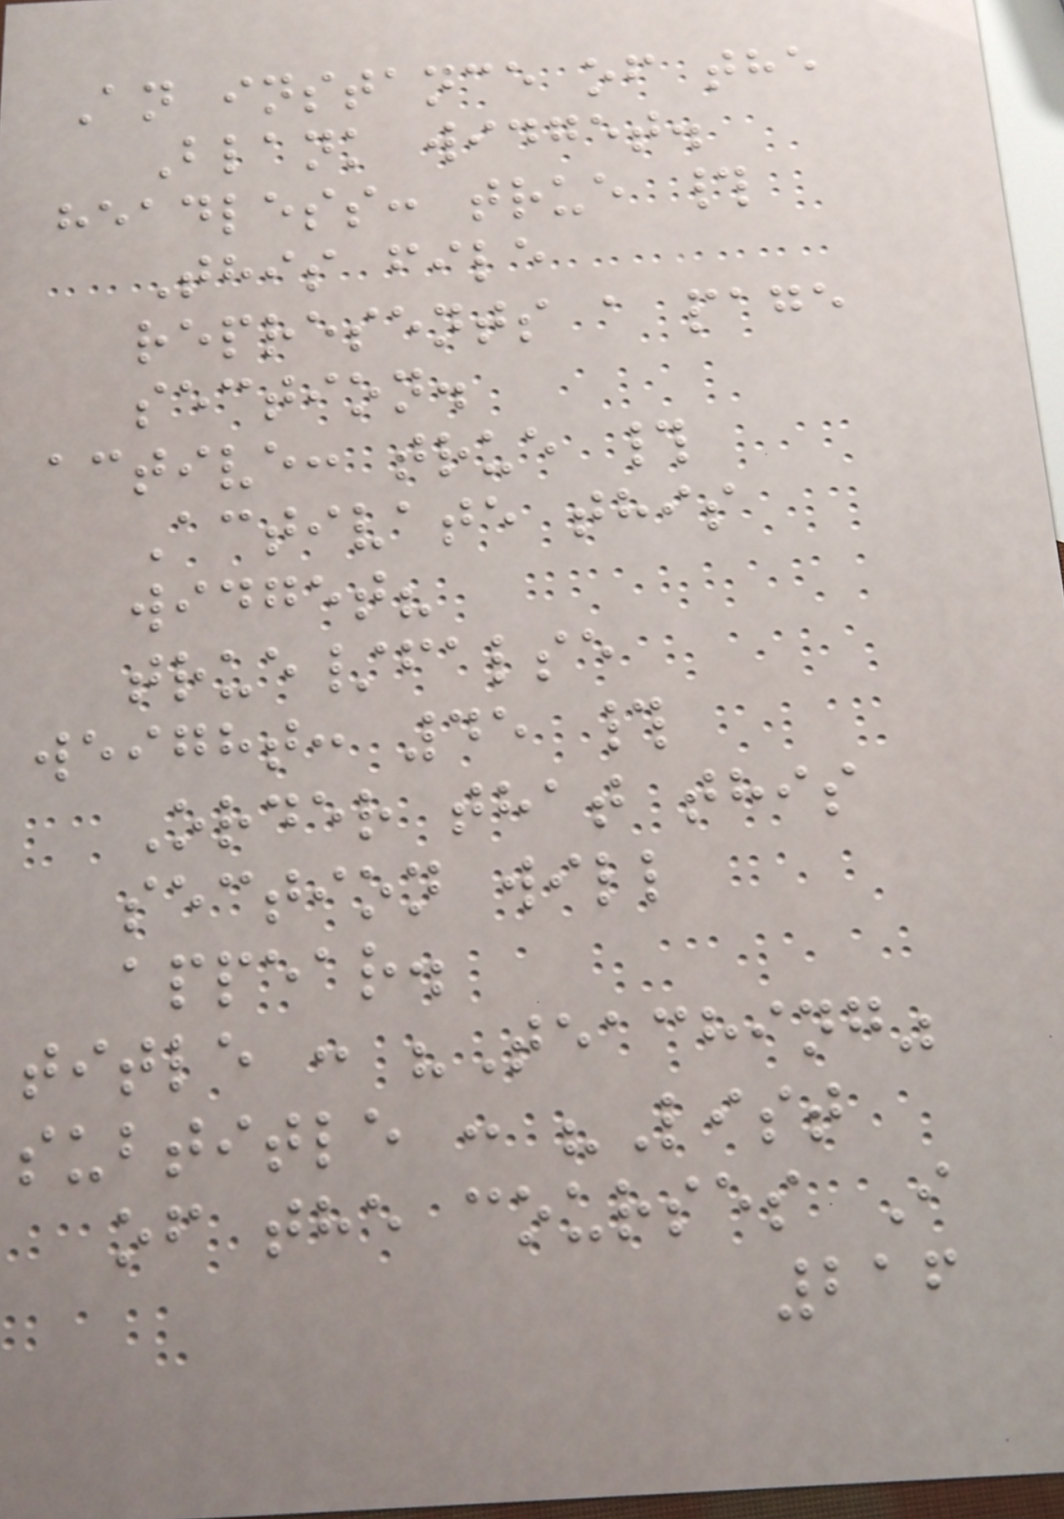An instance of the
Blank widget.
headless: true #
This file
represents a page
section.
active: true #
Activate this
widget?
true/false
weight: 45 #
Order that this
section will
appear.
title : "Teaching"
subtitle : "List
of the courses I
216
